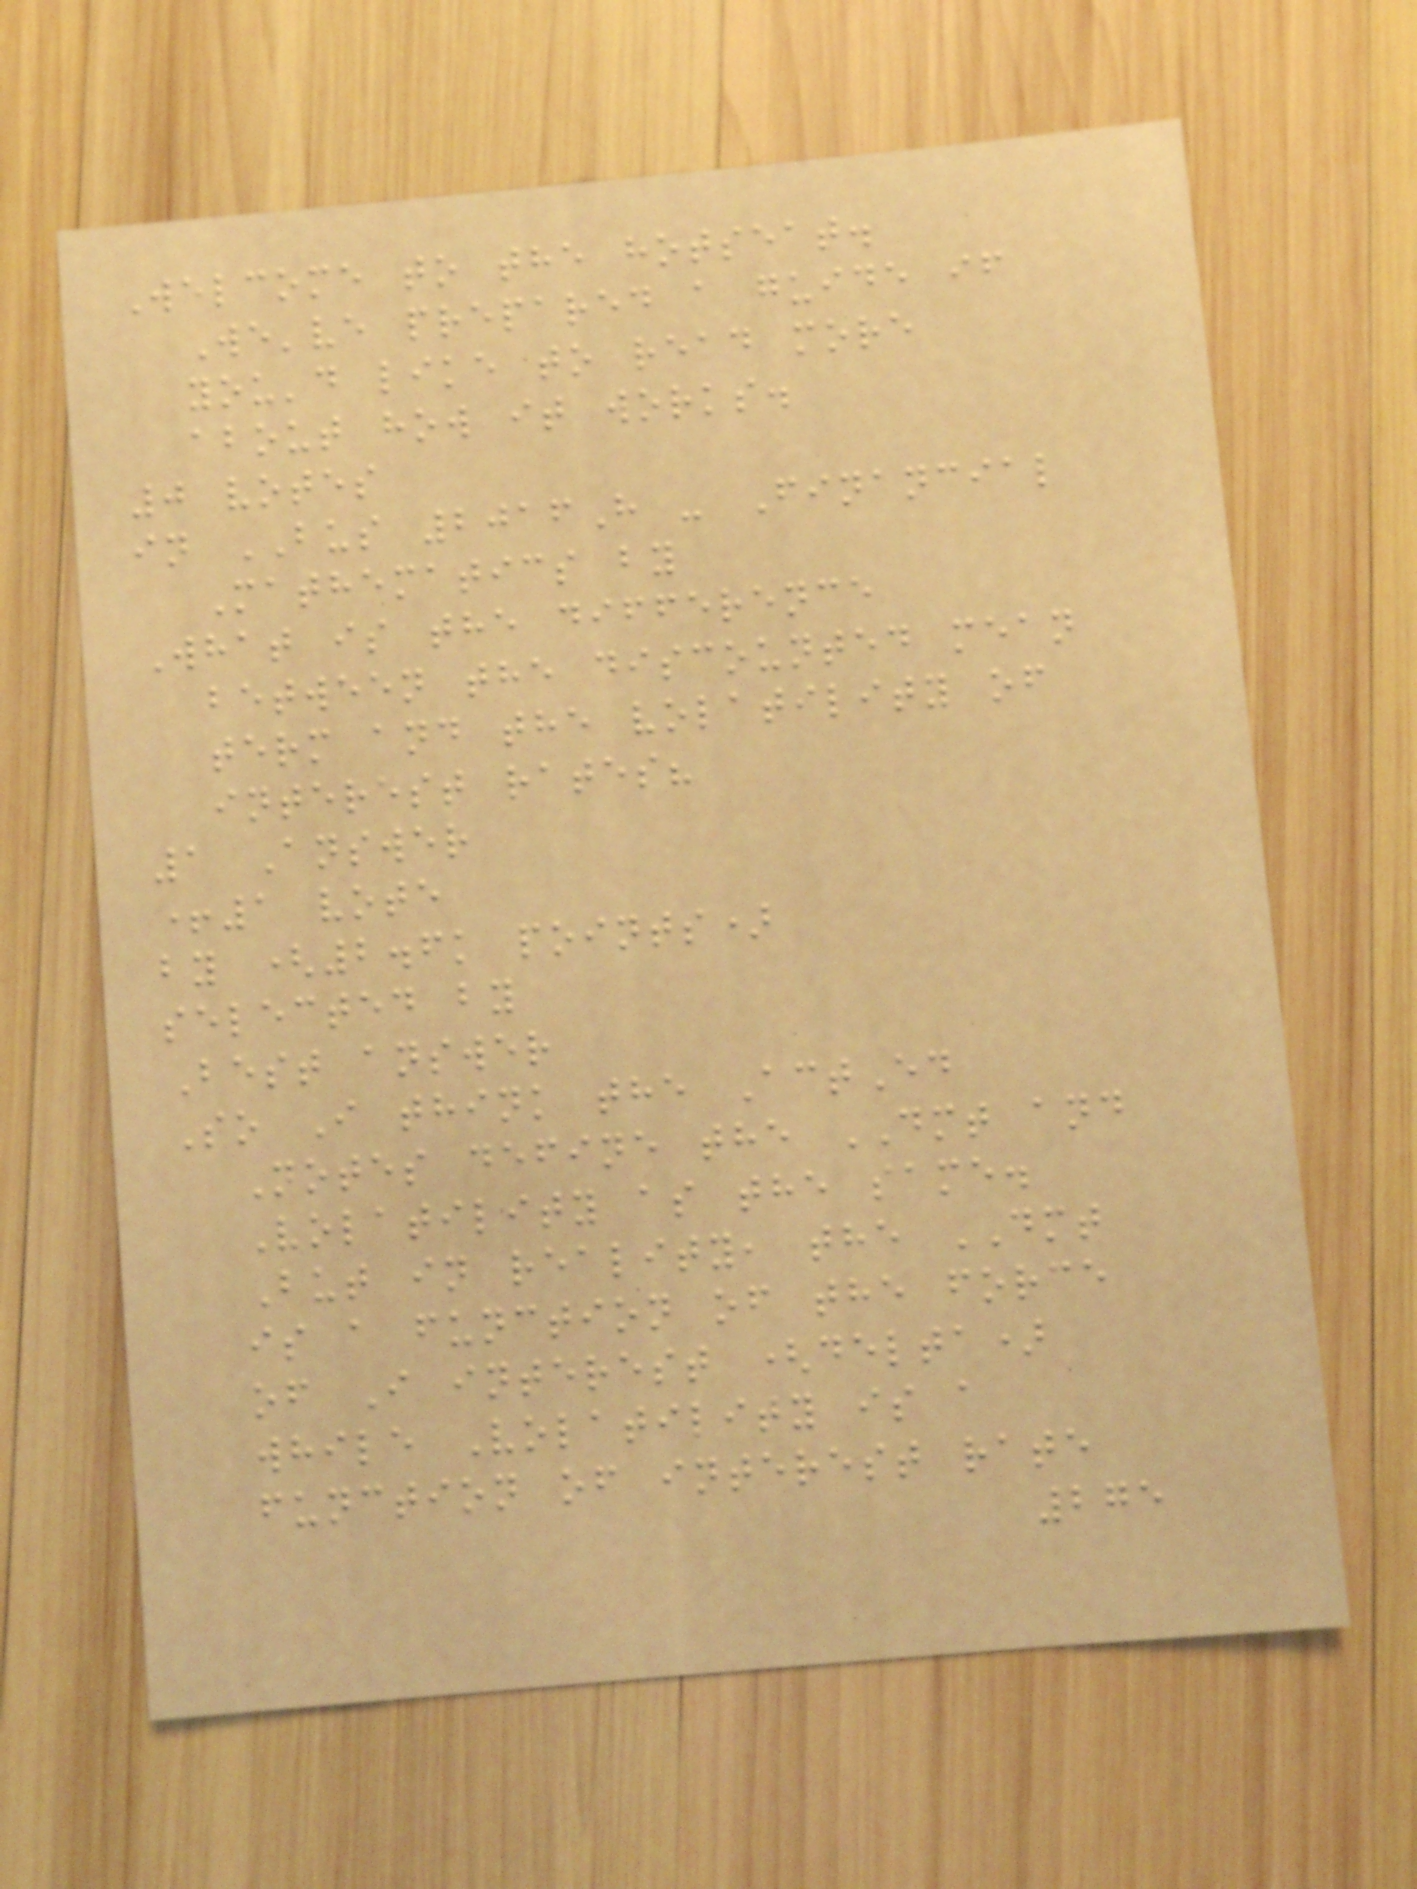Welcome to the hotseat.
We've prepared a guide if
you'd like to read more
about how it works.
0 votes
in BUS 2016H - Financial
Mathematics by
What is the difference
between the discounted mean
term and the volatility of
interest rates?
1 Answer
+1 vote
by (2.6k points)
selected by
Best answer
So I think the ActEd
Notes define the DMT and
Volatility as the same.
But in reality, the DMT
is a function of the force
of I interest (delta)
while Volatility is a
function of interest rate
275
